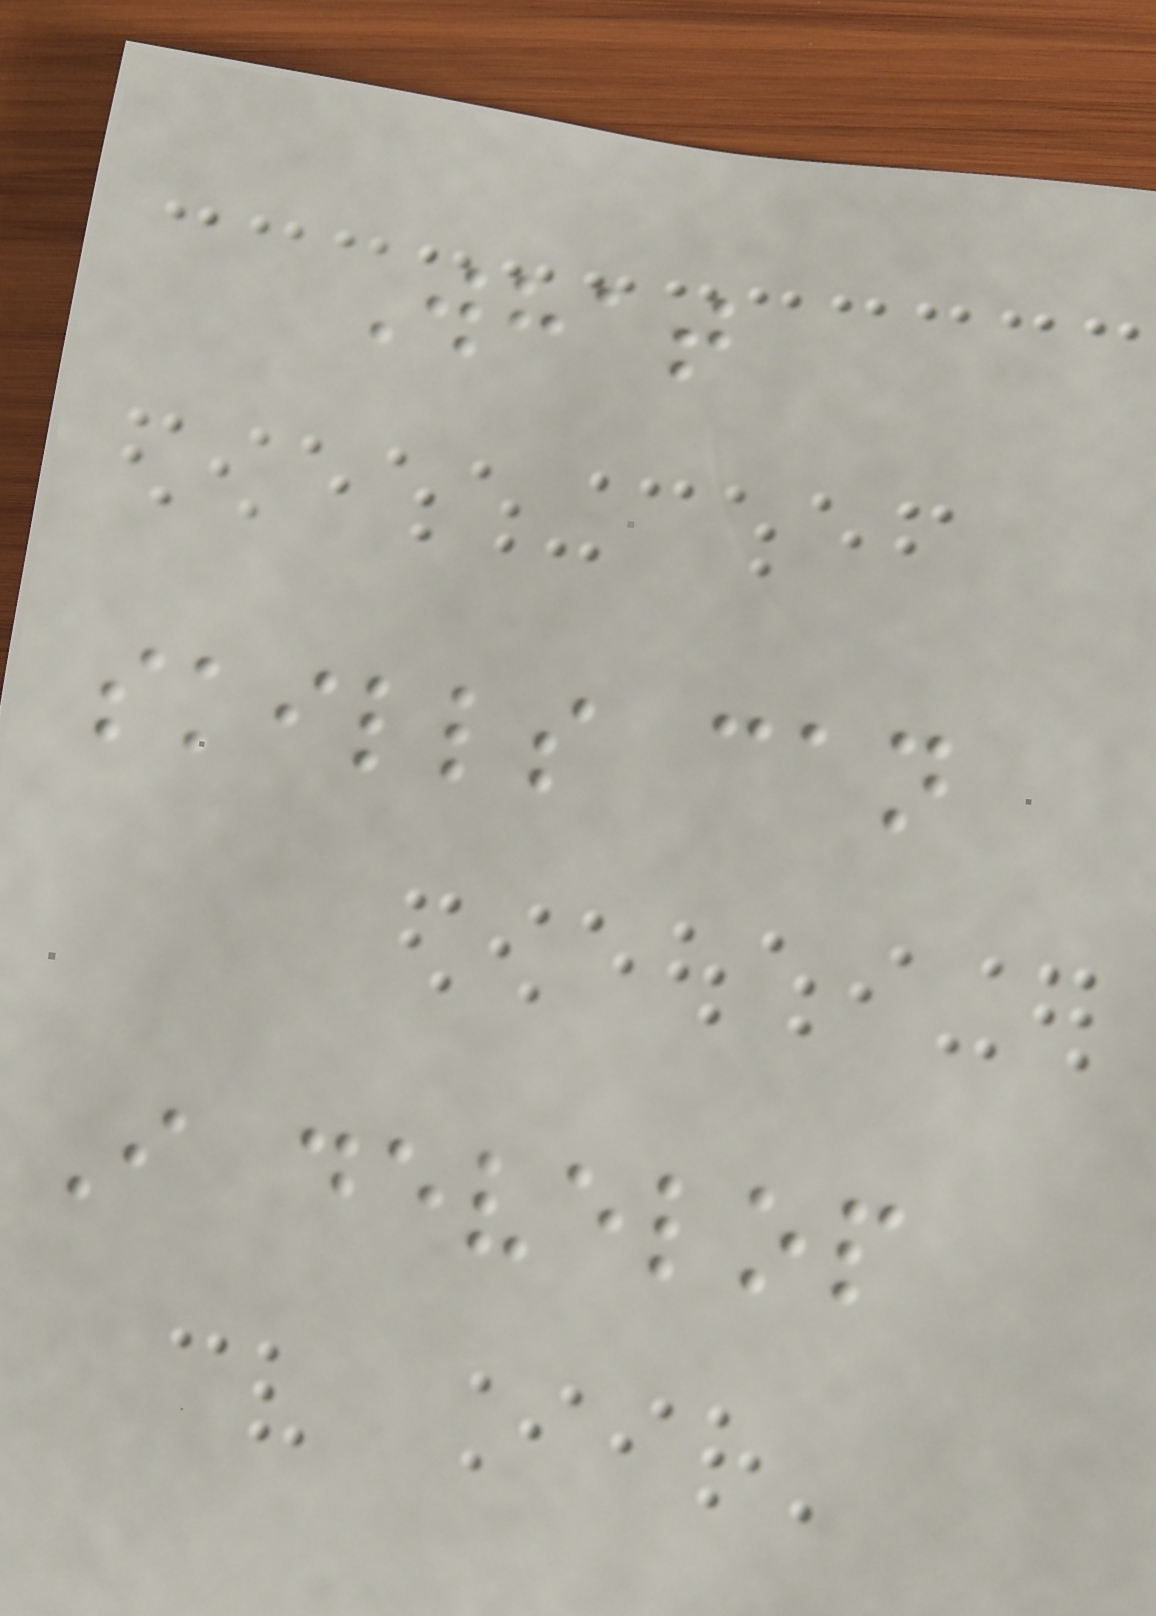What
skills can
I develop
